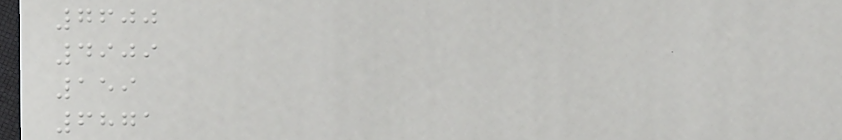7600
4909
159
6871
